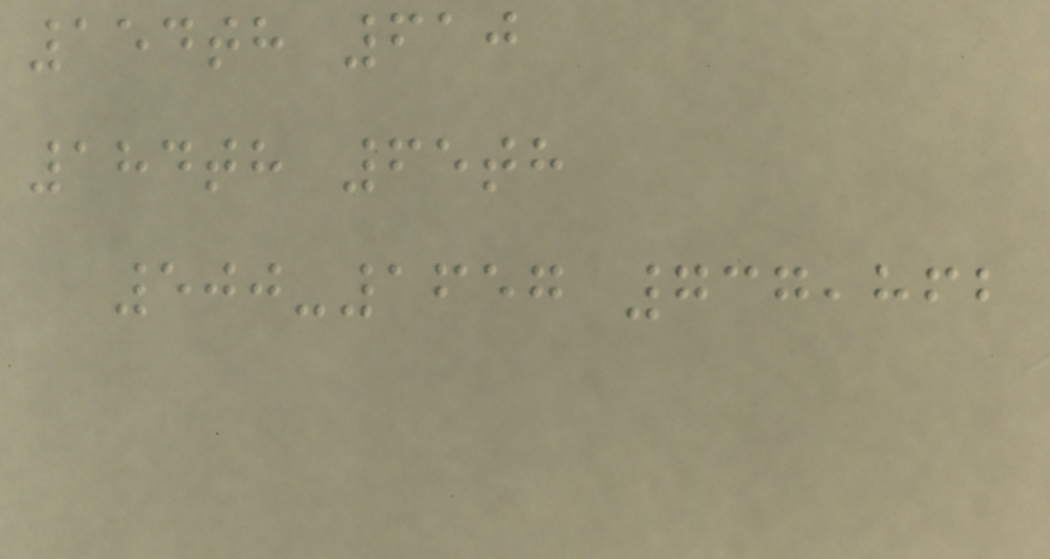154th 610
184th 65th
500-1657 737,862
